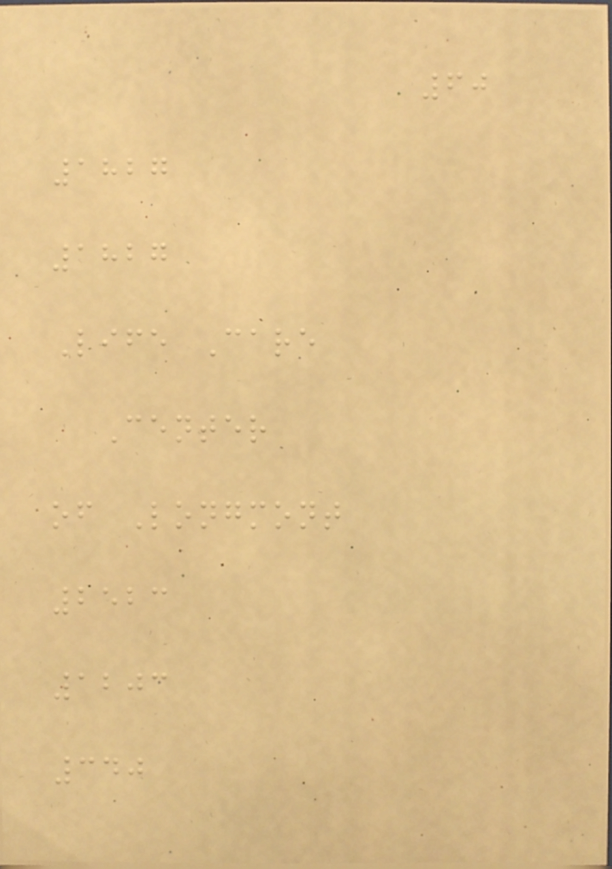60
1827
1827
Life Care
Center
of Longmont
2523
1203
340
